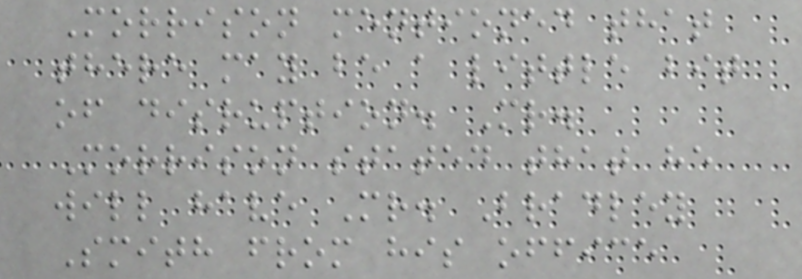Morrison mentioned that
there may be a little bit
of disruption. Mr.
Morrison stated that he
will have Mr. Bradley
Smith from his office
